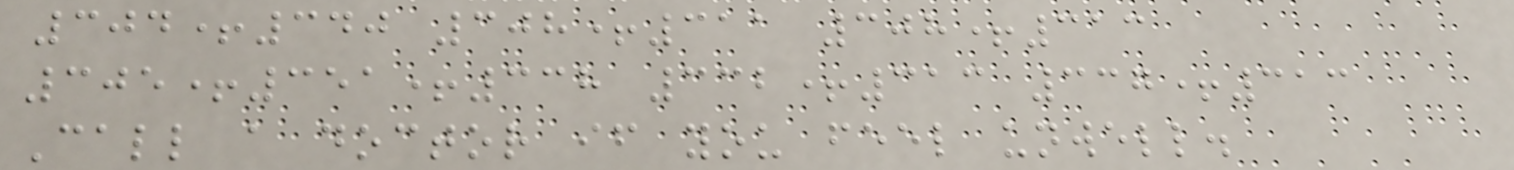304+340 308+311 308+313
305+351+338 332+313 337+313
Call a doctor if you feel unwell.
